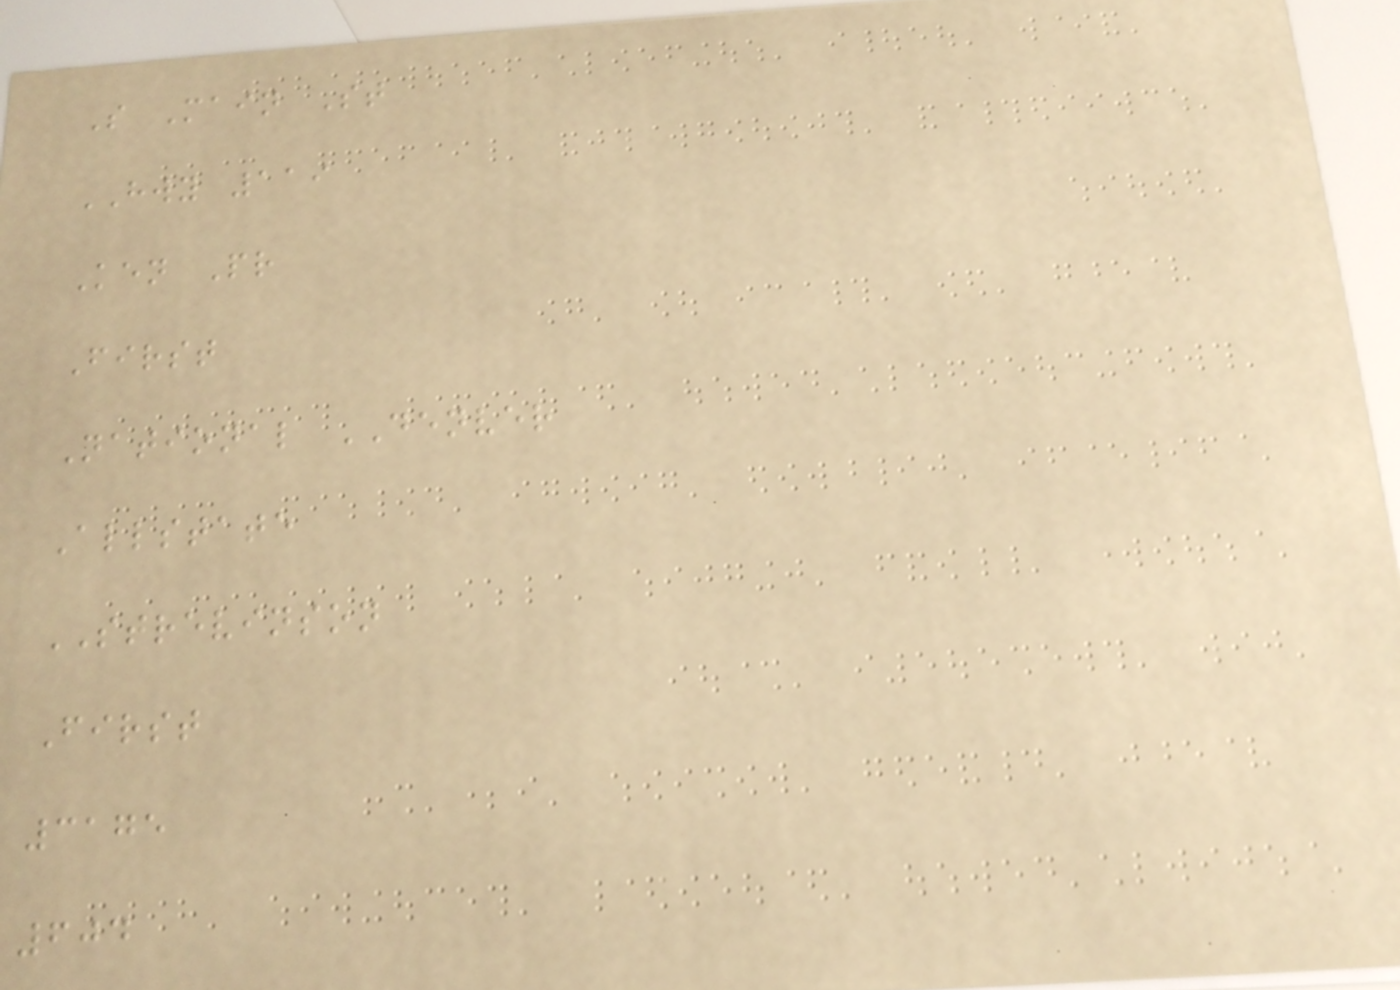S Main St
HWY 119
Ken Pr
First
National DENVER
Allstate
STREVINSON
First
3175
604
